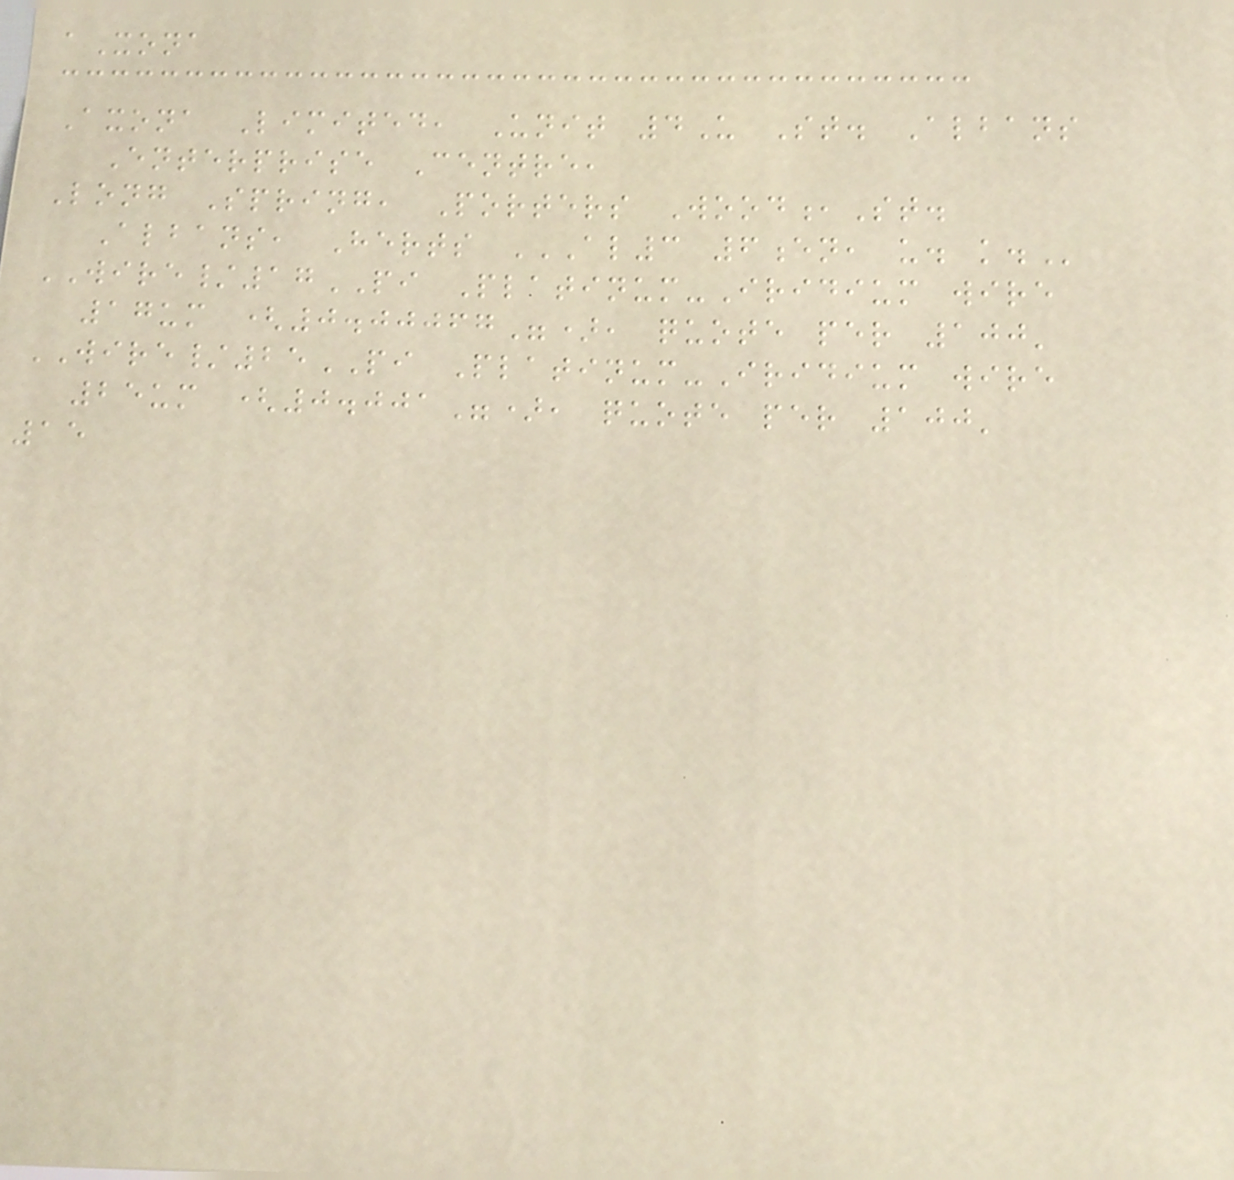aXona
Axona Limited, Unit 4U St. Albans
Enterprise Centre,
Long Spring, Porters Wood,St.
Albans, Herts AL3 6EN, U. K.
WIRE/17PI Platinum-Iridium wire
17um (0.00067"), quote per 100'
WIRE/25PI Platinum-Iridium wire
25um (0.001"), quote per 100'
15
